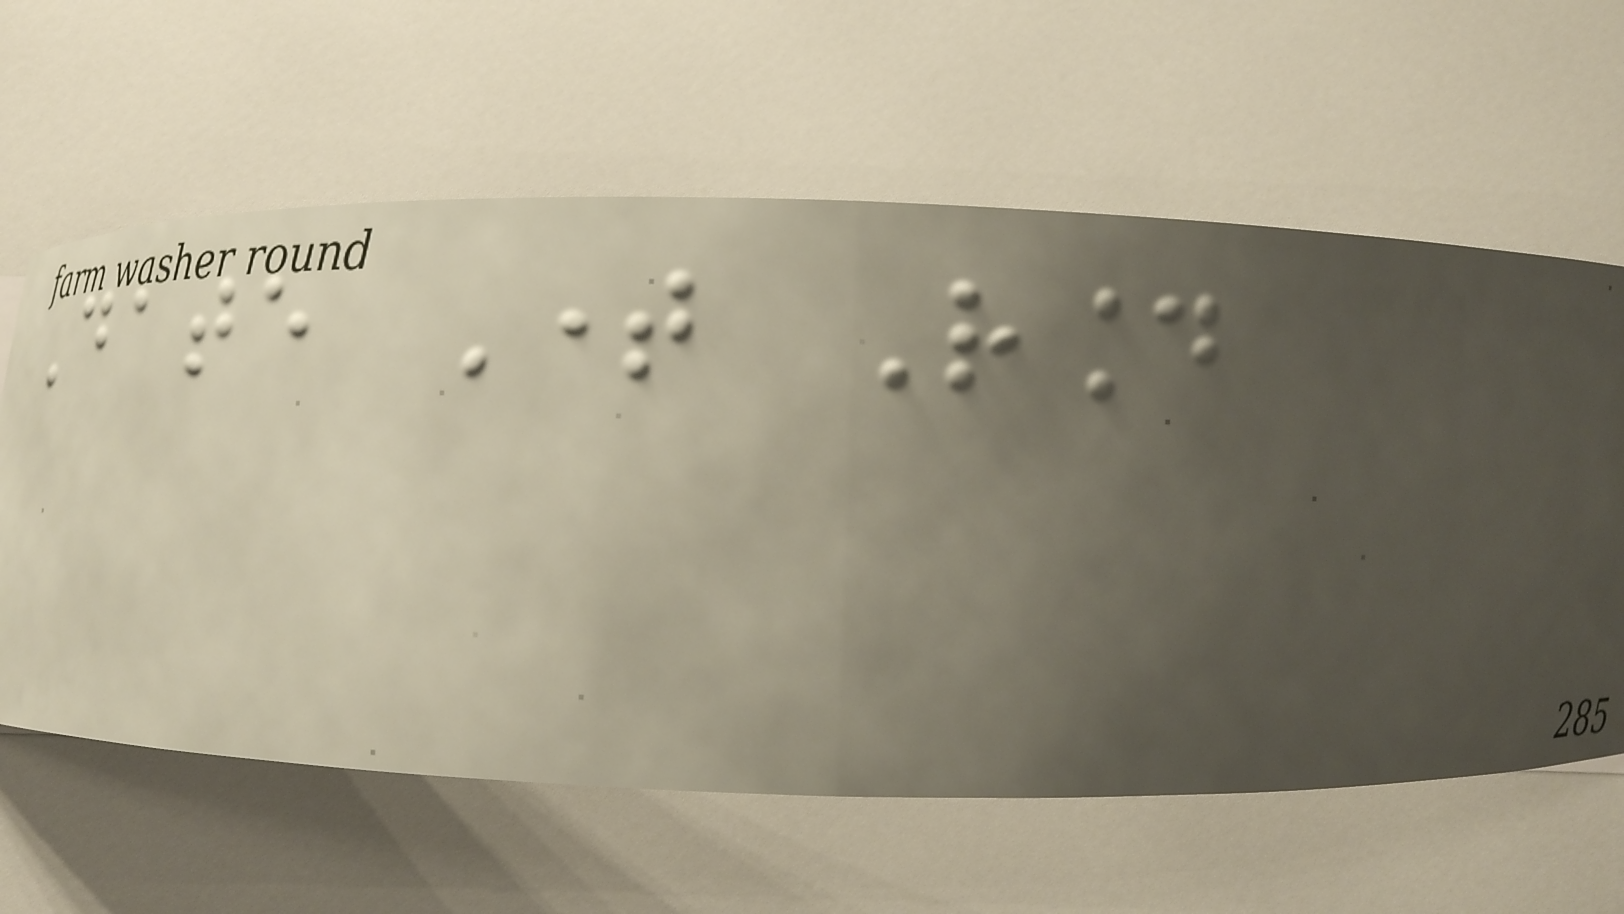Date Time Round
